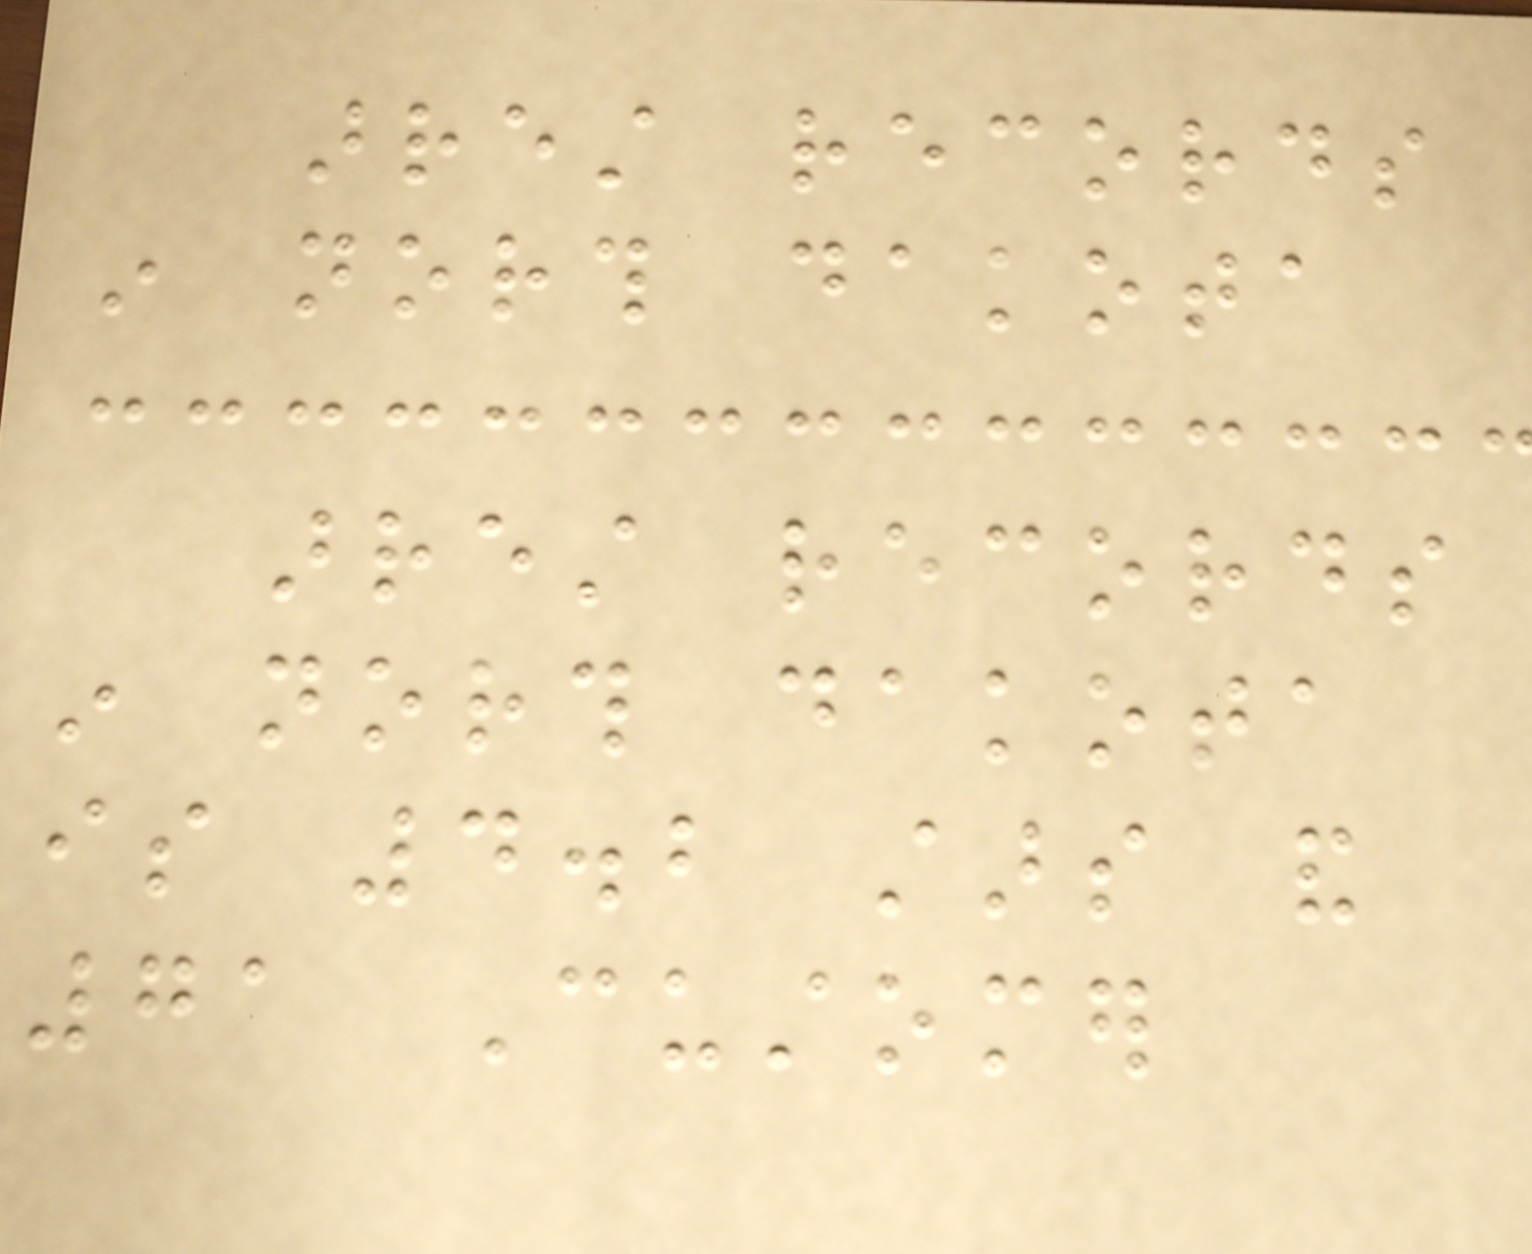arrest records
in north dakota
arrest records
in north dakota
is 4.2 stars and
71 Customer
